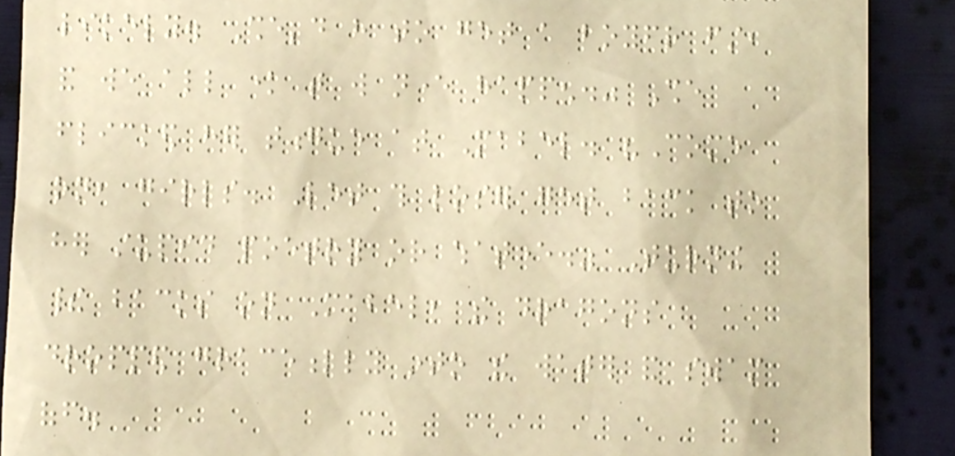likely. She'd have to get a boyfriend first,
and we all know that will never happen." She
flicked her tongue at Mabel. "Come
on, girls. Let this loser get back to
her stupid poetry or whatever." Turning
their backs on Mabel, the dragons
dropped gracefully into the water and swam
off.
